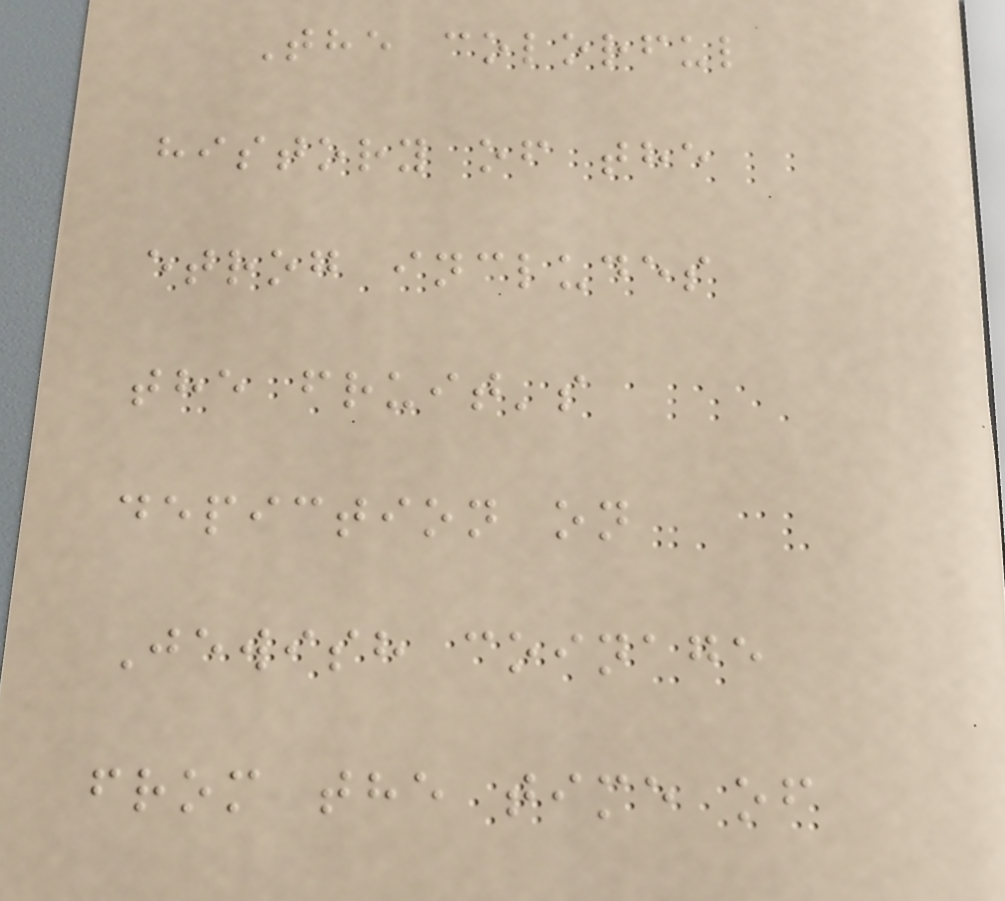The colorful
history of the
etrog includes
the fruit's
depiction on
Jewish coinage
from the time of
